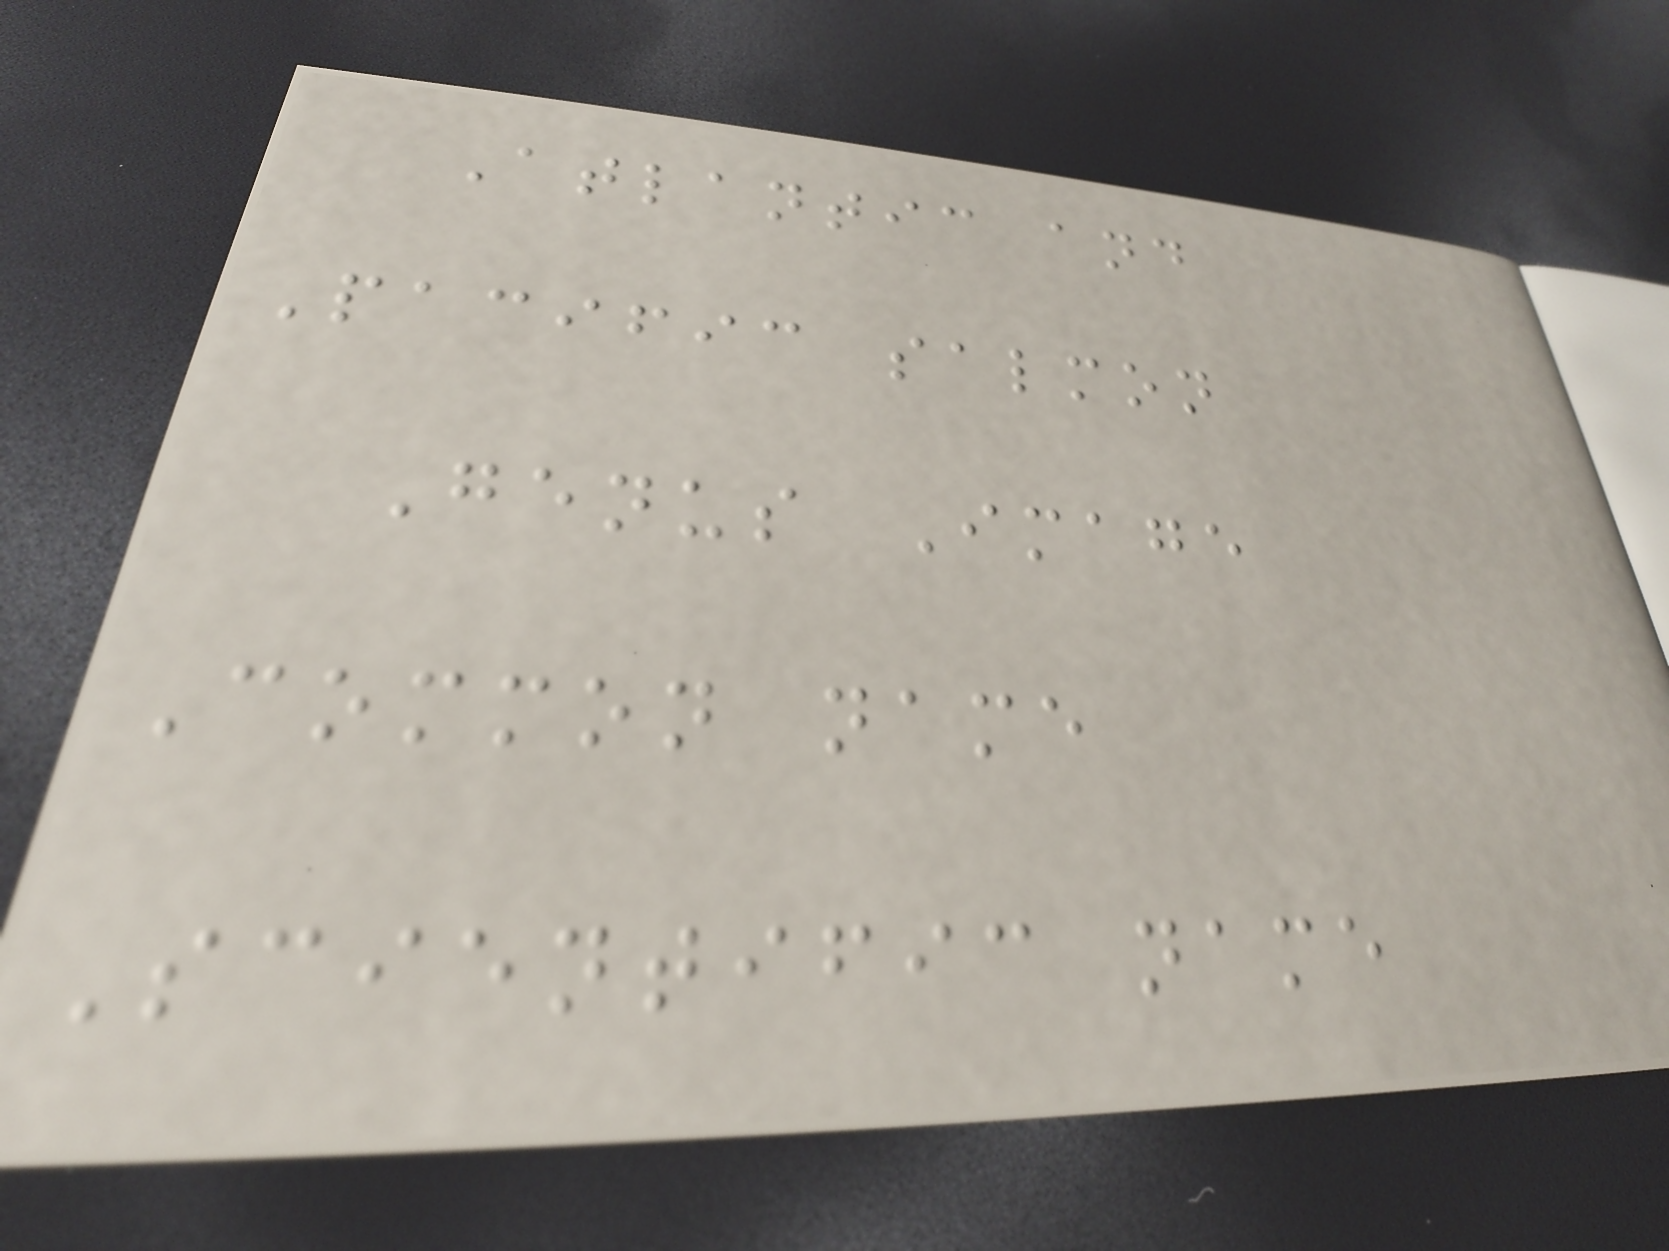Atlantic and
Pacific salmon
Genus Image
Common name
Scientific name
